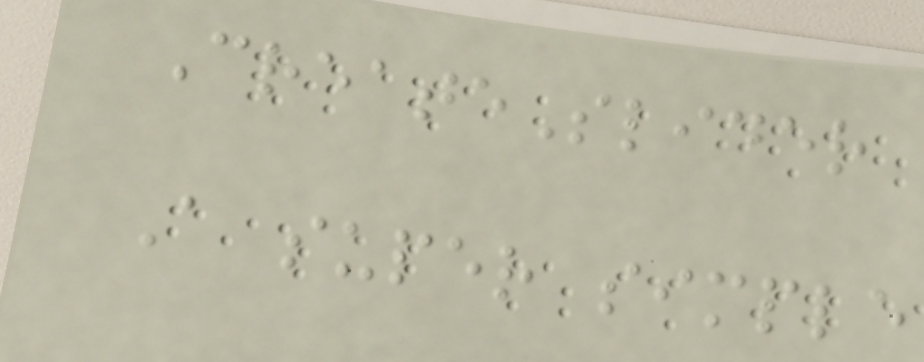CreateSlider
A super simple
